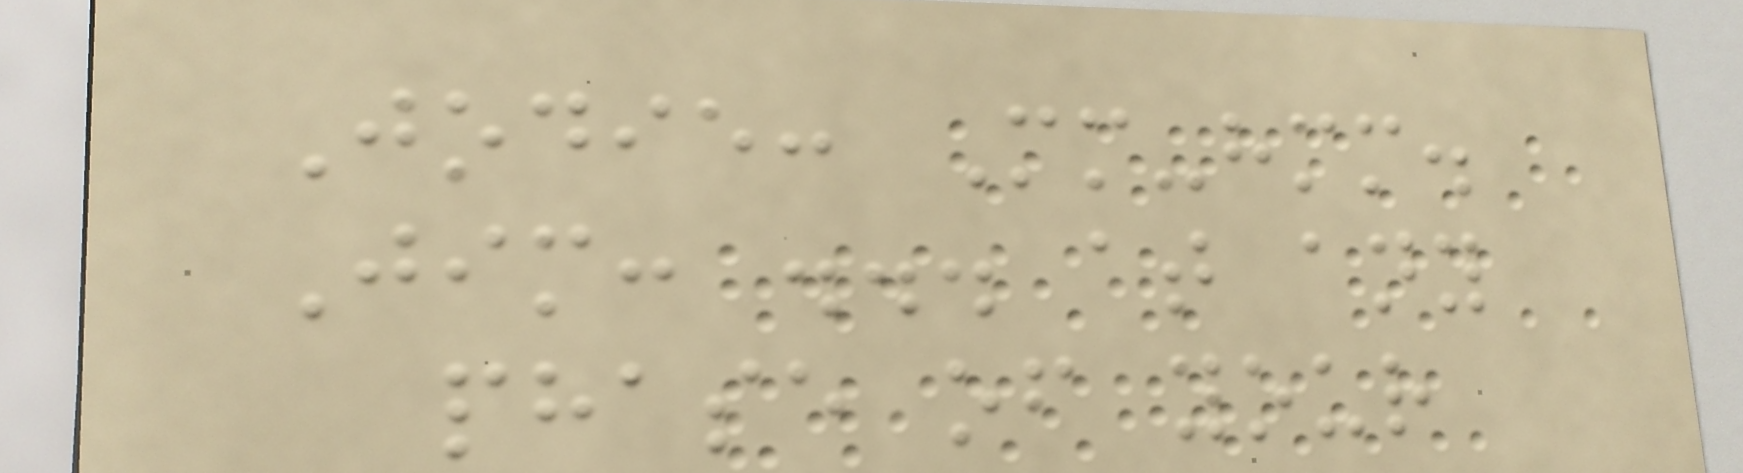Jodie: Mm-hmm.
Jim: ... at any
phase of your
